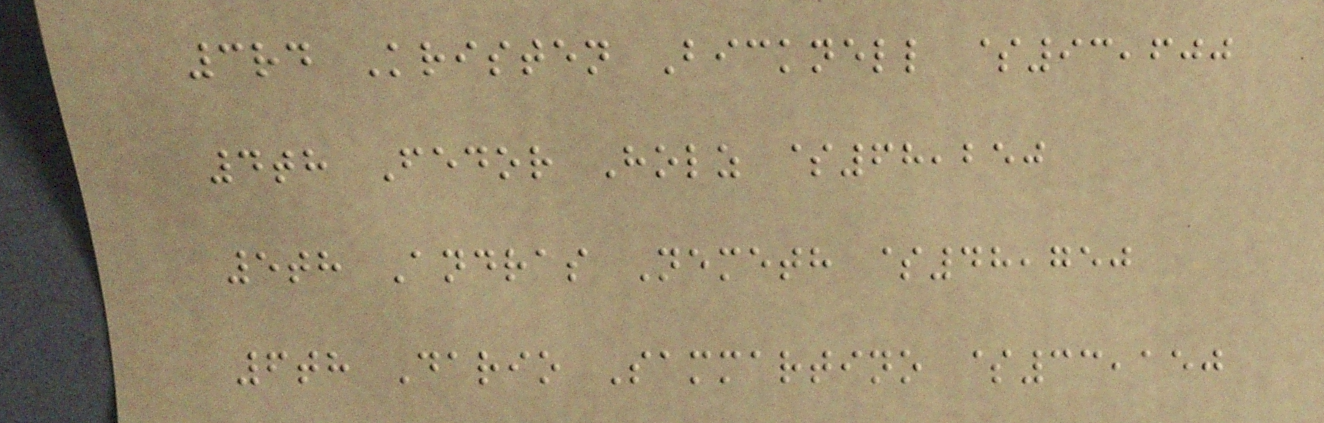3rd Kristen Bicknell $93,600
4th Fedor Holz $68,250
5th Andras Nemeth $48,750
6th Dario Sammartino $33,150
